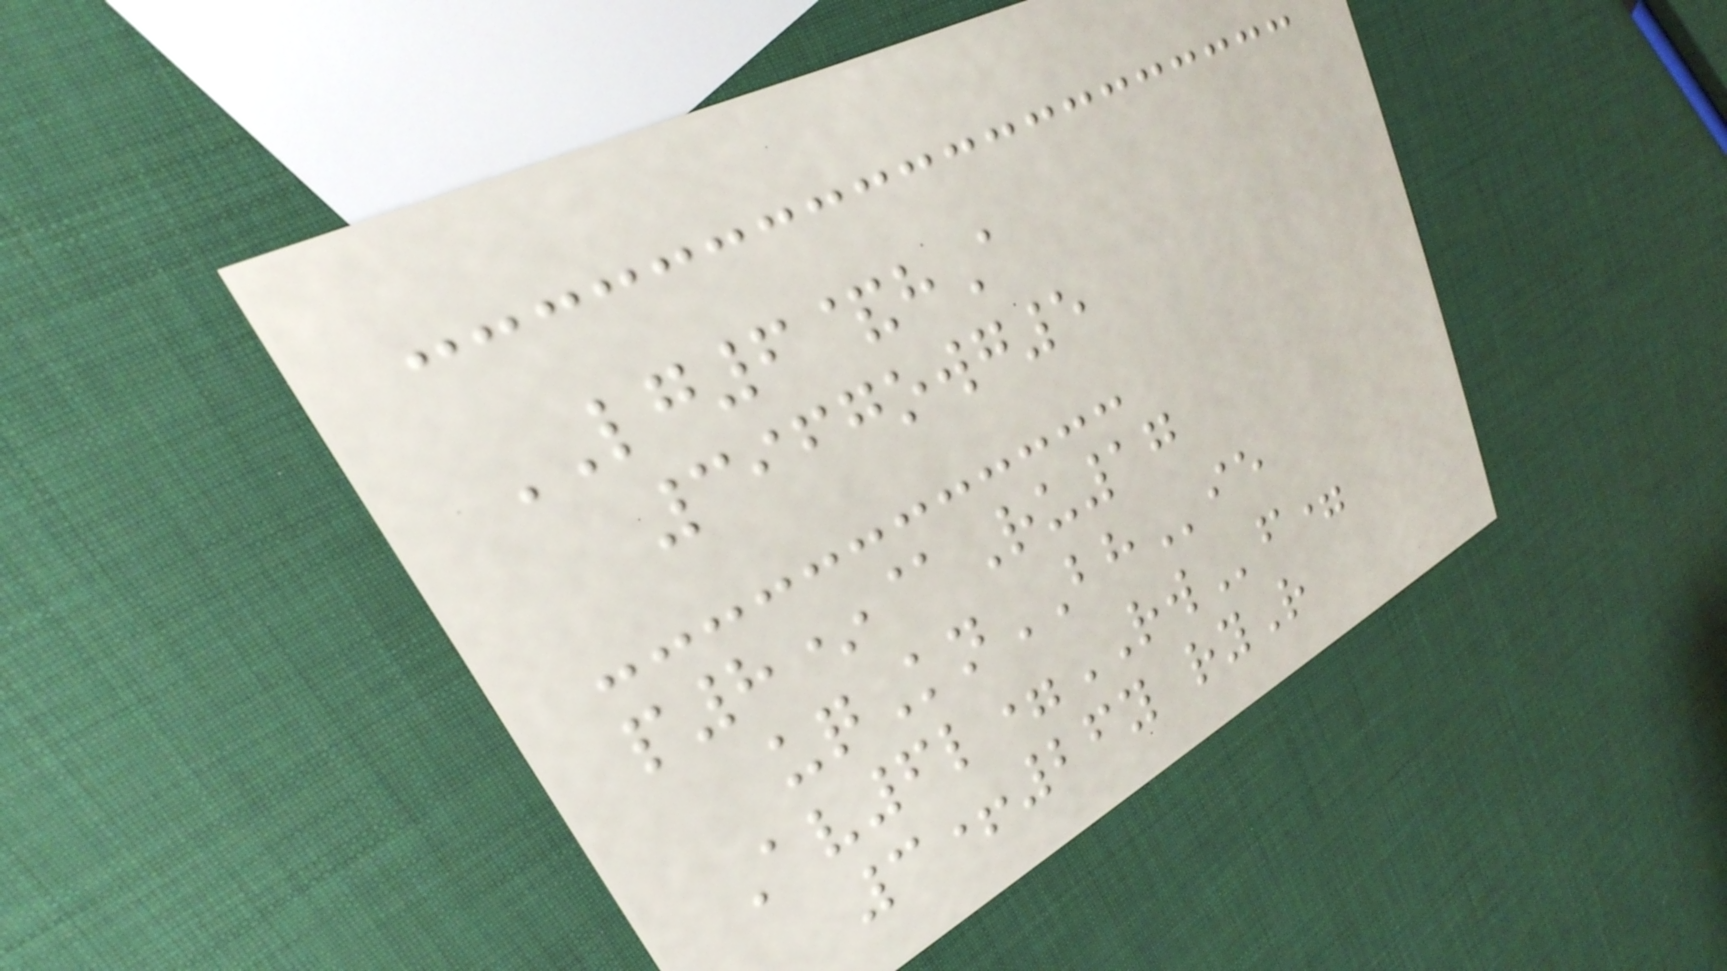LG6&hA
3967owg5
p8*@Ru17
uqKnBHie
Av6l=RWf=
3+26y ryR
